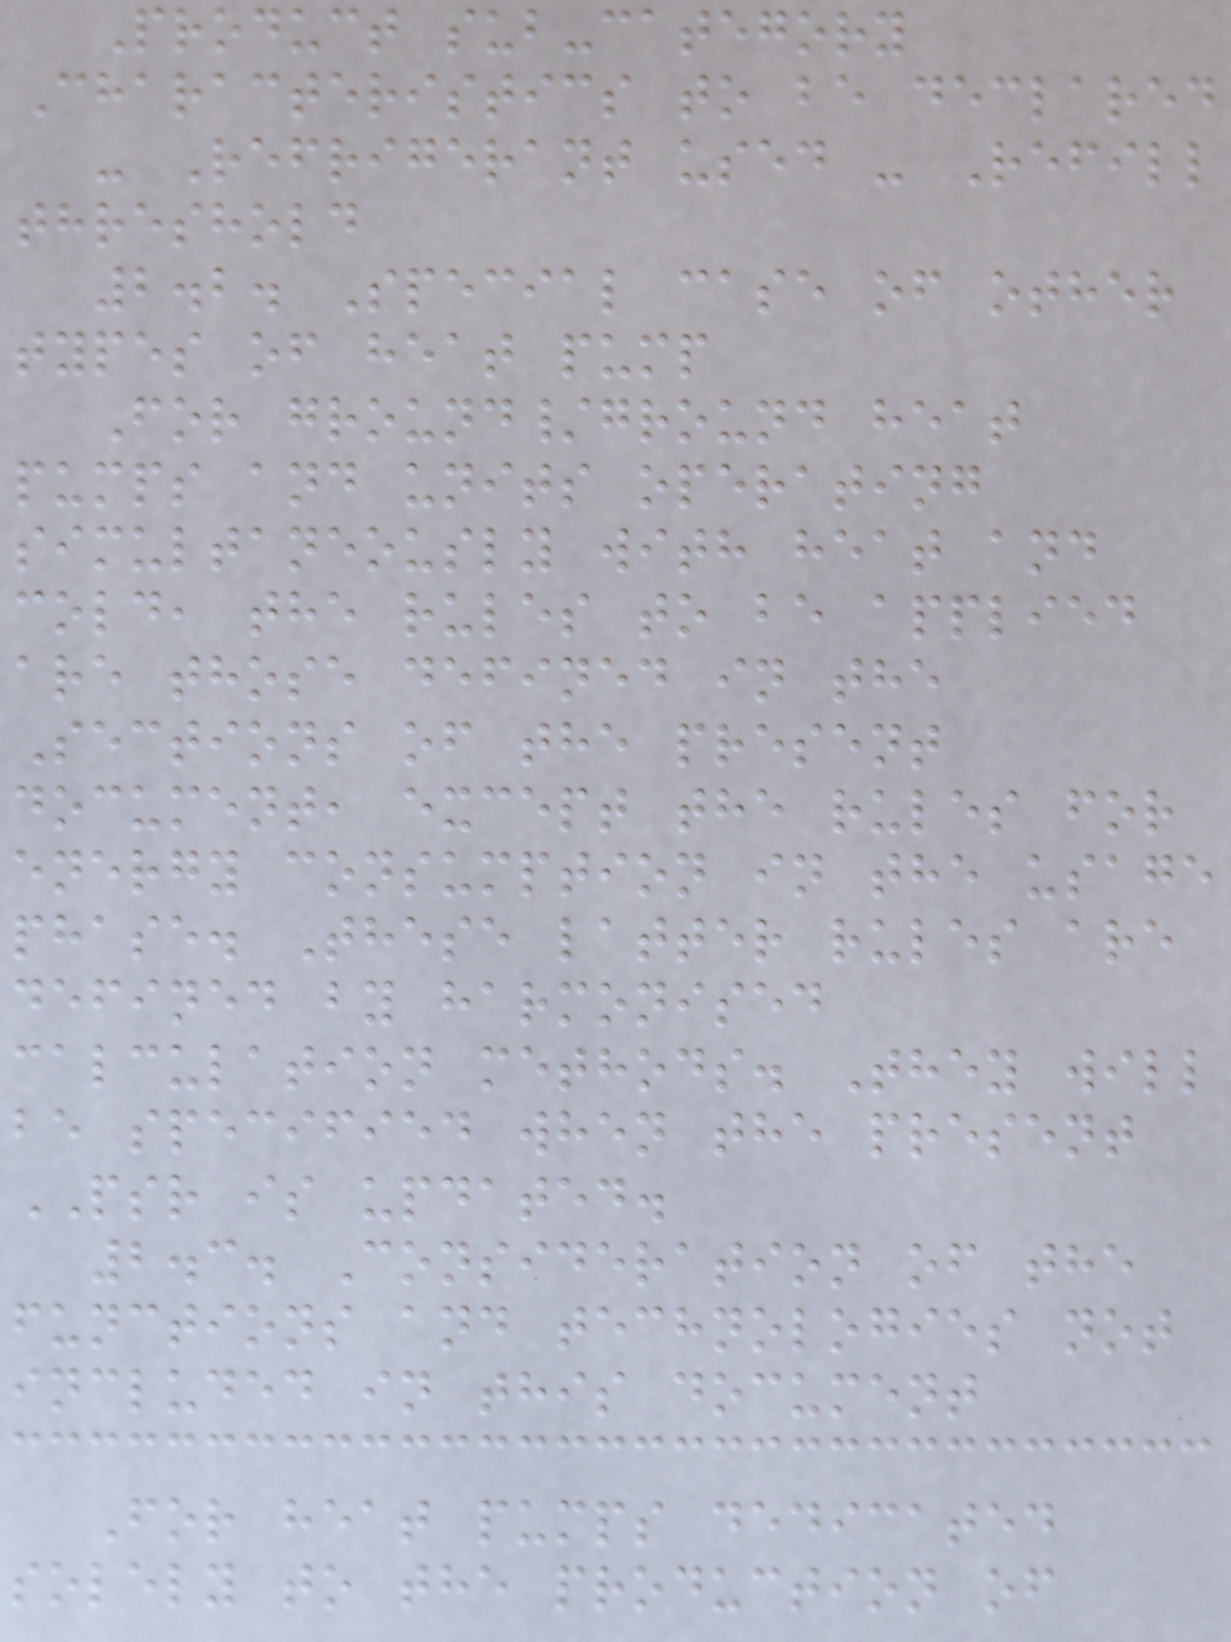Product sub-category
Characteristics to be declared
- Refrigerant used - Refill
threshold
2.2. Special case of other
types of heat pump
For ground/ground heat
pumps and units operating
simultaneously with heat and
cold, the rules to be applied
are those defined in the
Sections of the present
document, except the rules for
energy consumption in the usage
phase. These latter rules are
defined by harmonised
calculation methods. They will
be specified when the present
PSR is updated.
2.3. Consideration of the
functions and technologies not
included in this document
For heat pumps dedicated
solely to the production of
